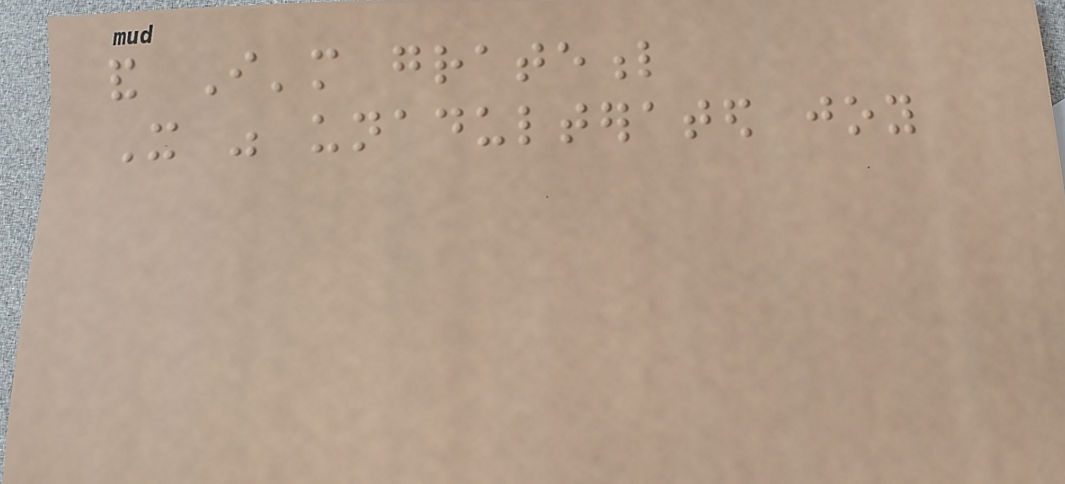and I'm grateful
It was unadulterated joy
